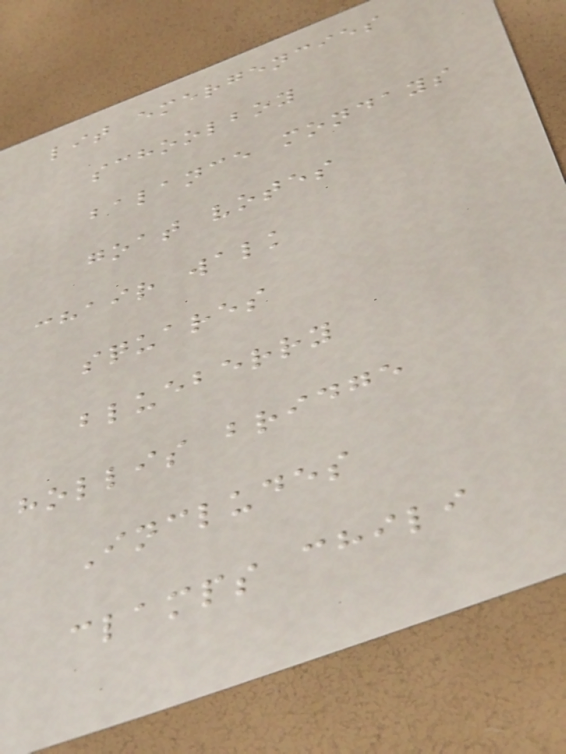lit emergencies
schoolboy
balance mondays
goat votes
chair walk
squares
blueberry
hollis bridge
Includes
clamps chili
